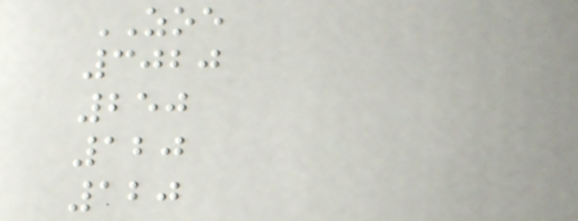ZOE
3020
250
120
120
